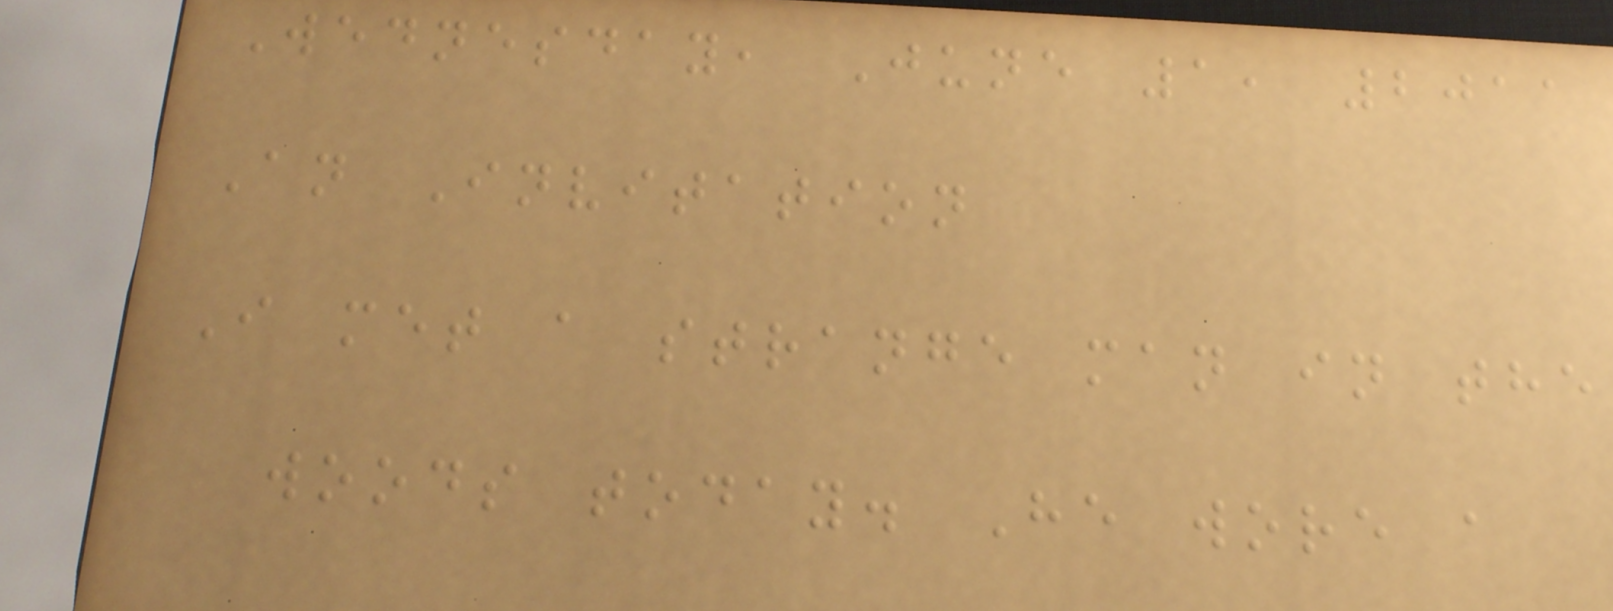Wednesday, June 1, 2011
An Invitation
I met a strange man in the
woods today. He wore a
